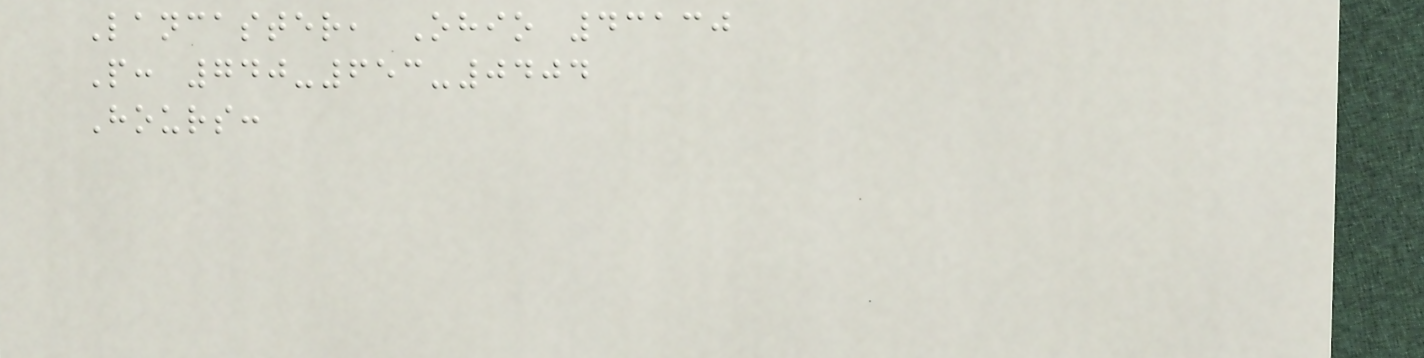Lancaster, Ohio 43130
P: 740-653-0404
Hours:
